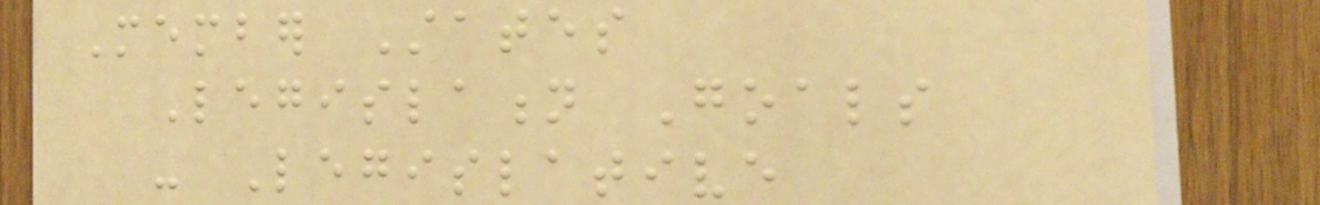Member States
Legislation Goals
- Legislative
